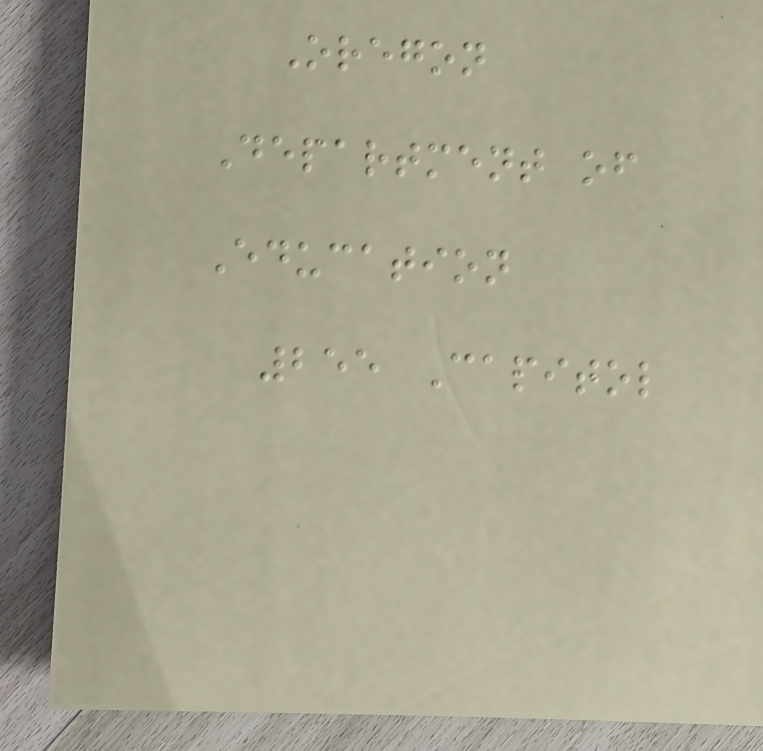Oregon
Department of
Education
255 Capitol
